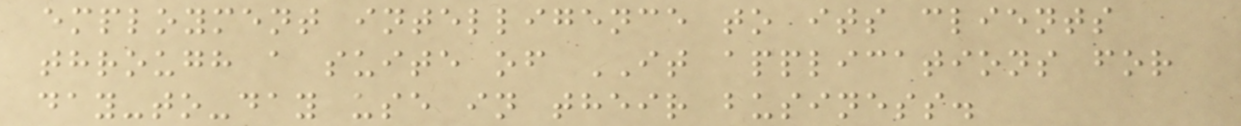employment intelligence to its clients
through a suite of IT applications for
day-to-day use in their business.
